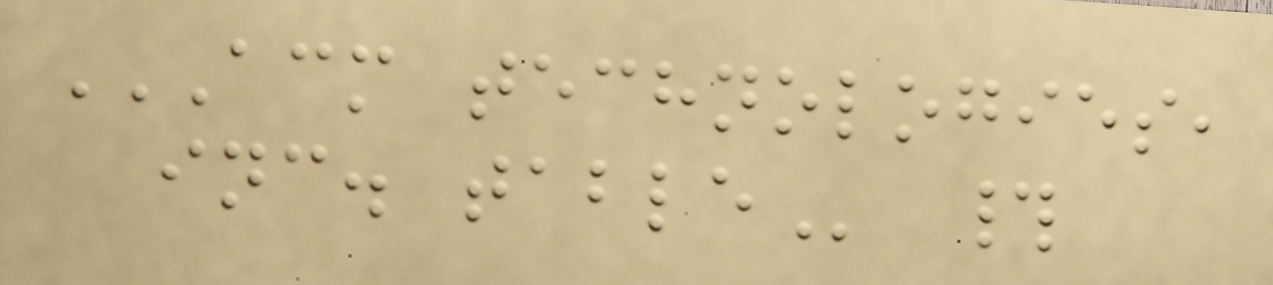ACM TECHNOLOGIES,
INC. TABLE #
